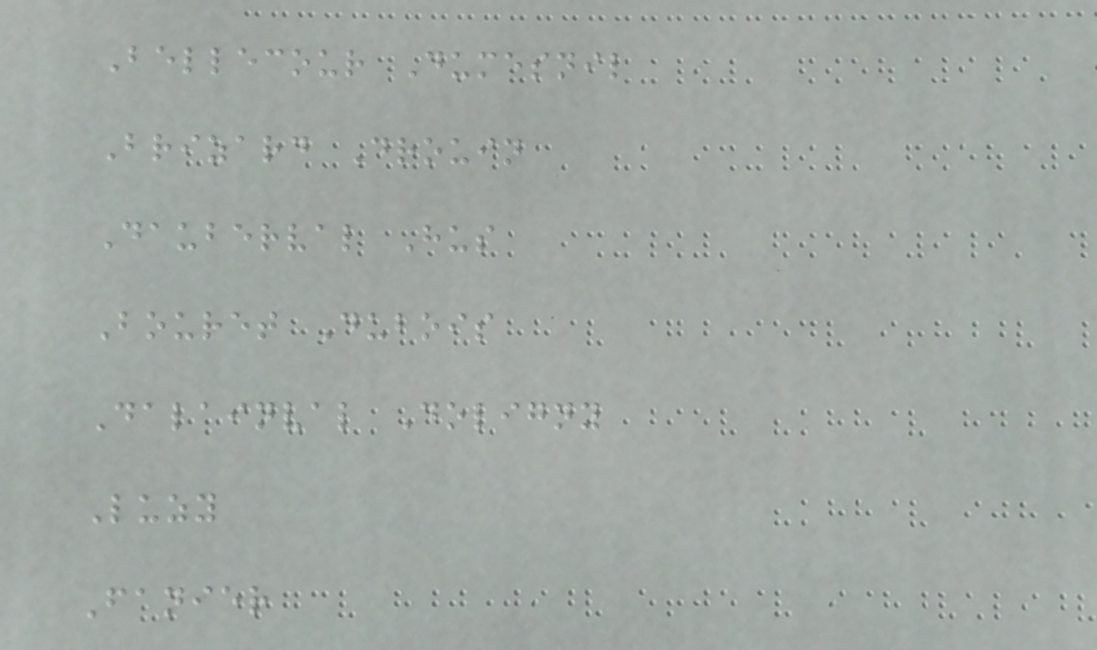Bellecour Dumesnil
Brizard Drouin
Dauberval Hus
Bouret Dubois
Dalainval Doligny
Luzy
Fanier
